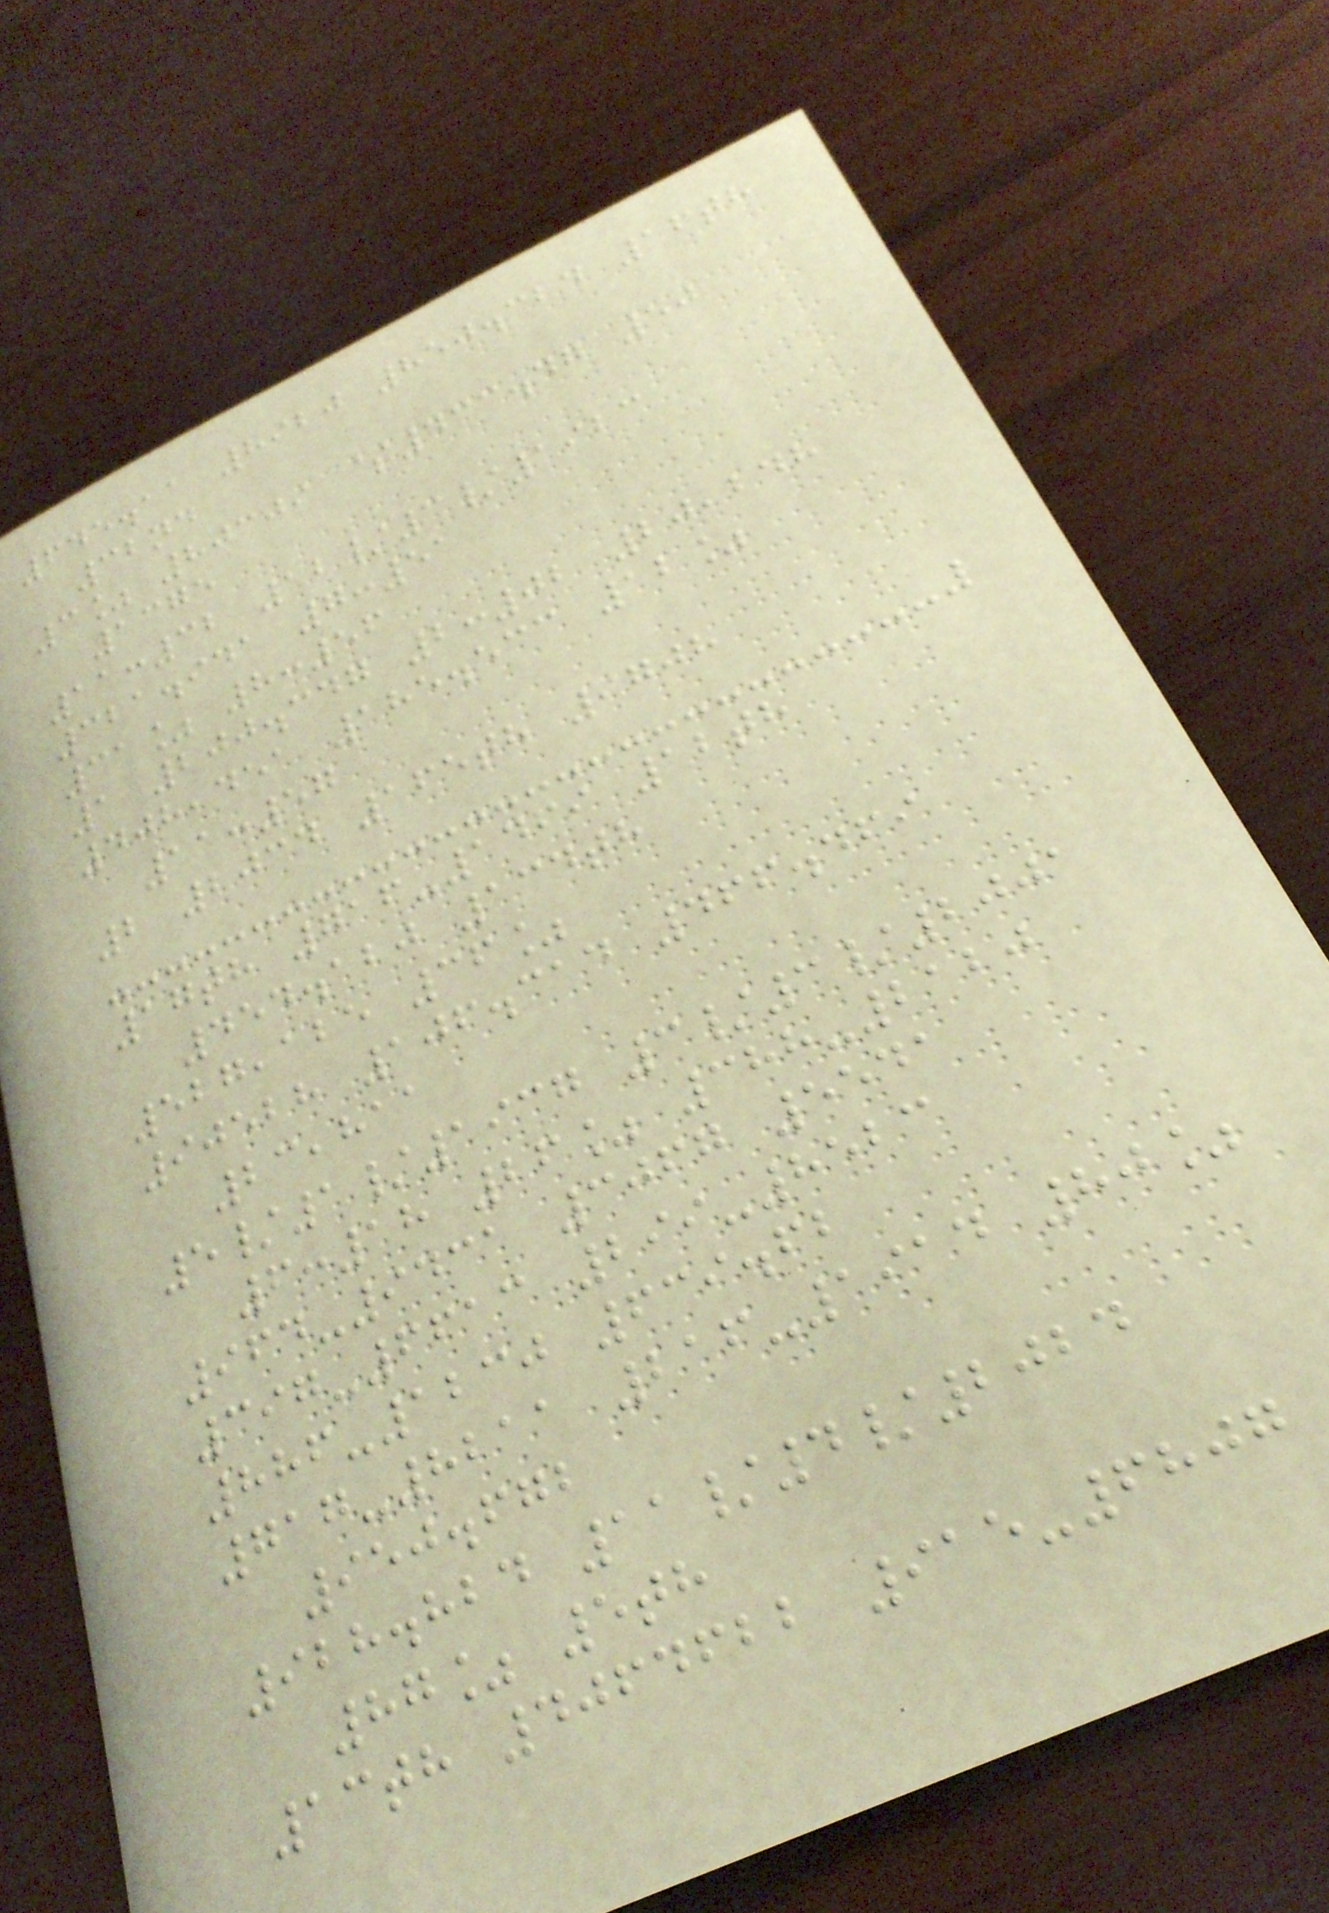645.11 8920 850.324 16th
32nd
3% 80309 $433.47 50
1375
11:32 12/3/1923
321.941 7:51
31% 8:56
1 200.347 2:02 20,248
408,451 185.533 12%
11:57
2 2034 165th 9708
17th 716-1469 12th
454.120 134th
527,125 36%
90528 106.314 466.469
23,811
5/1/1937 3/3/2001
6:18 26% 388-2120
964-9431 3067 5541
397-6613 299-8523
886-1230 639.62
717-8211 216-1914 80%
950.672
928.824 11/4/2024
87% 5th
13th 4064622 915-6807
